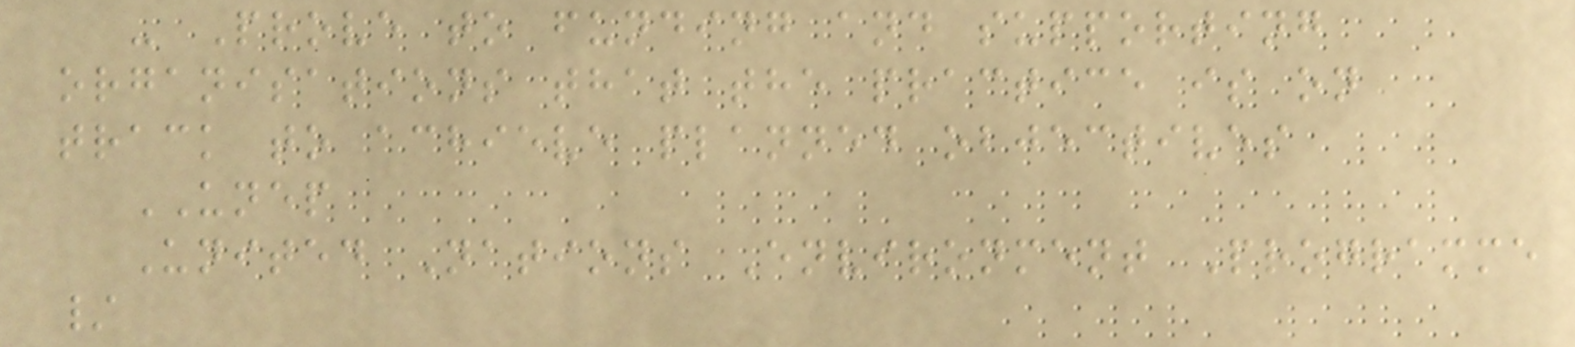- Prove to funding and supporting
organisations that the practice is on
track to achieve planned objectives
UNEP
United Nations Environment Programme
/
